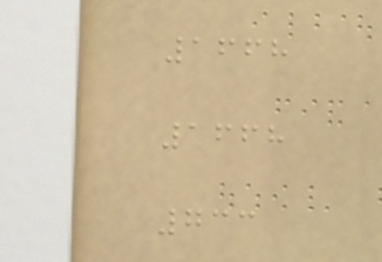1668
1668
733
